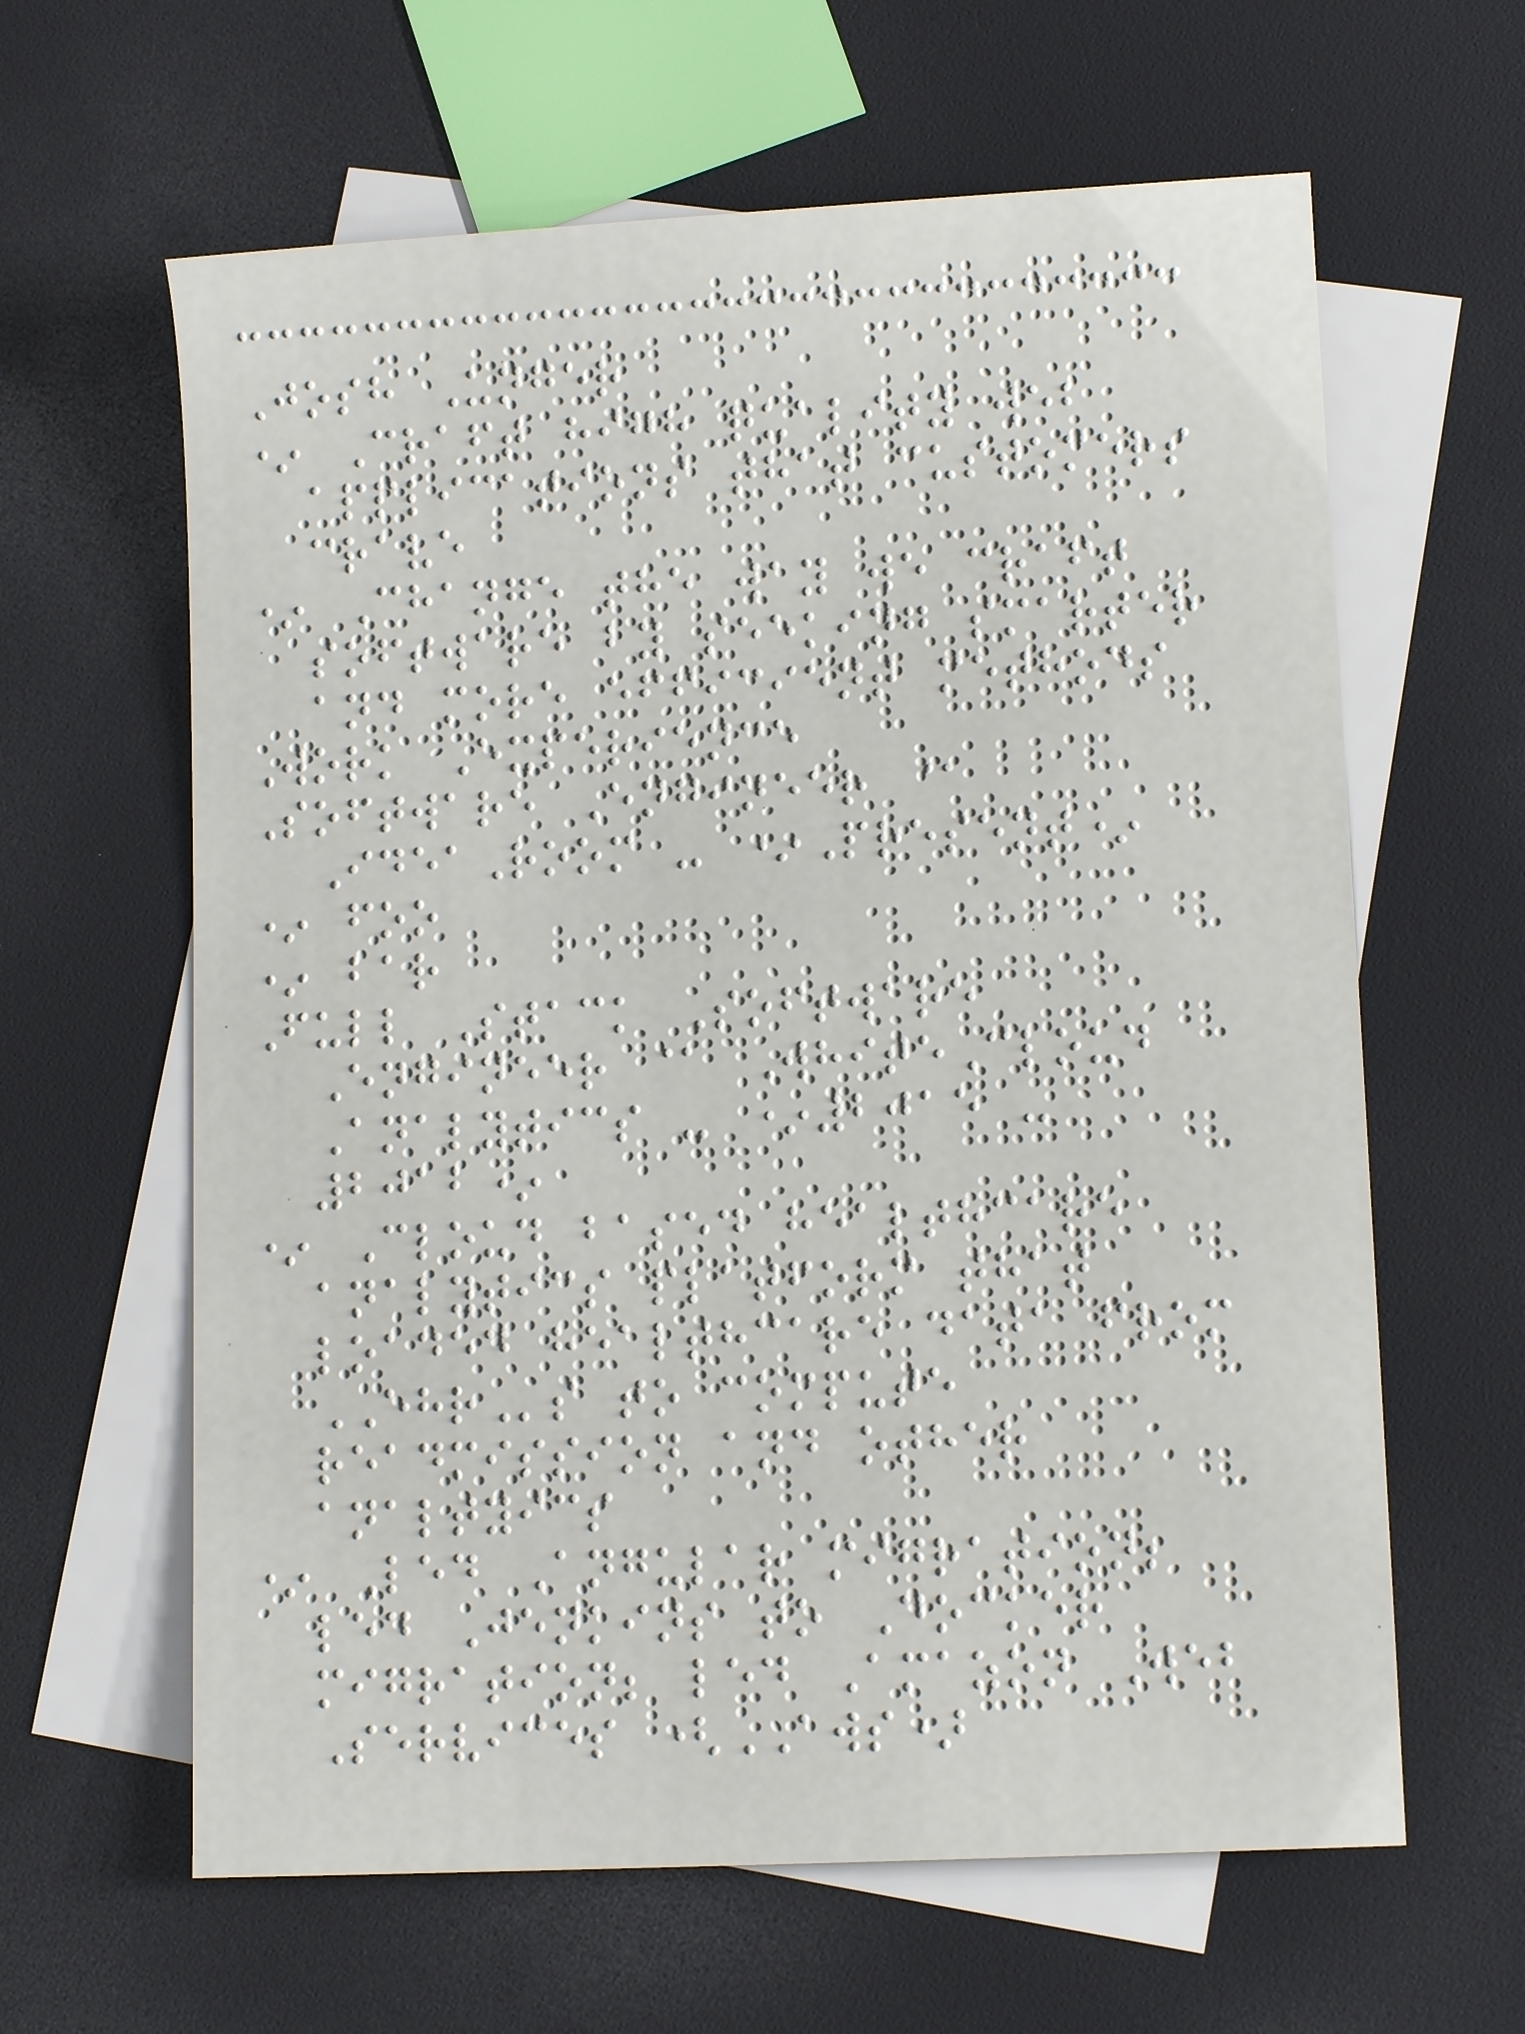Josh Unger
* Craft high quality web
applications that customers
crave
* Change the way we craft
software by seeking smarter
and more efficient methods
Work Experience
Software Engineer @
IdeaRoom - *Present*
* foo
* bar
Full Stack Software
Engineer @ WhiteCloud
Analytics - *2015 -
2012*
* Cloud based healthcare
analytics platform that
loaded healthcare data from
EHRs to compute
readmission and other
analtyics
* Led Angular migration;
led Jenkins to Docker
migration; led Amazon Web
Services (AWS)
